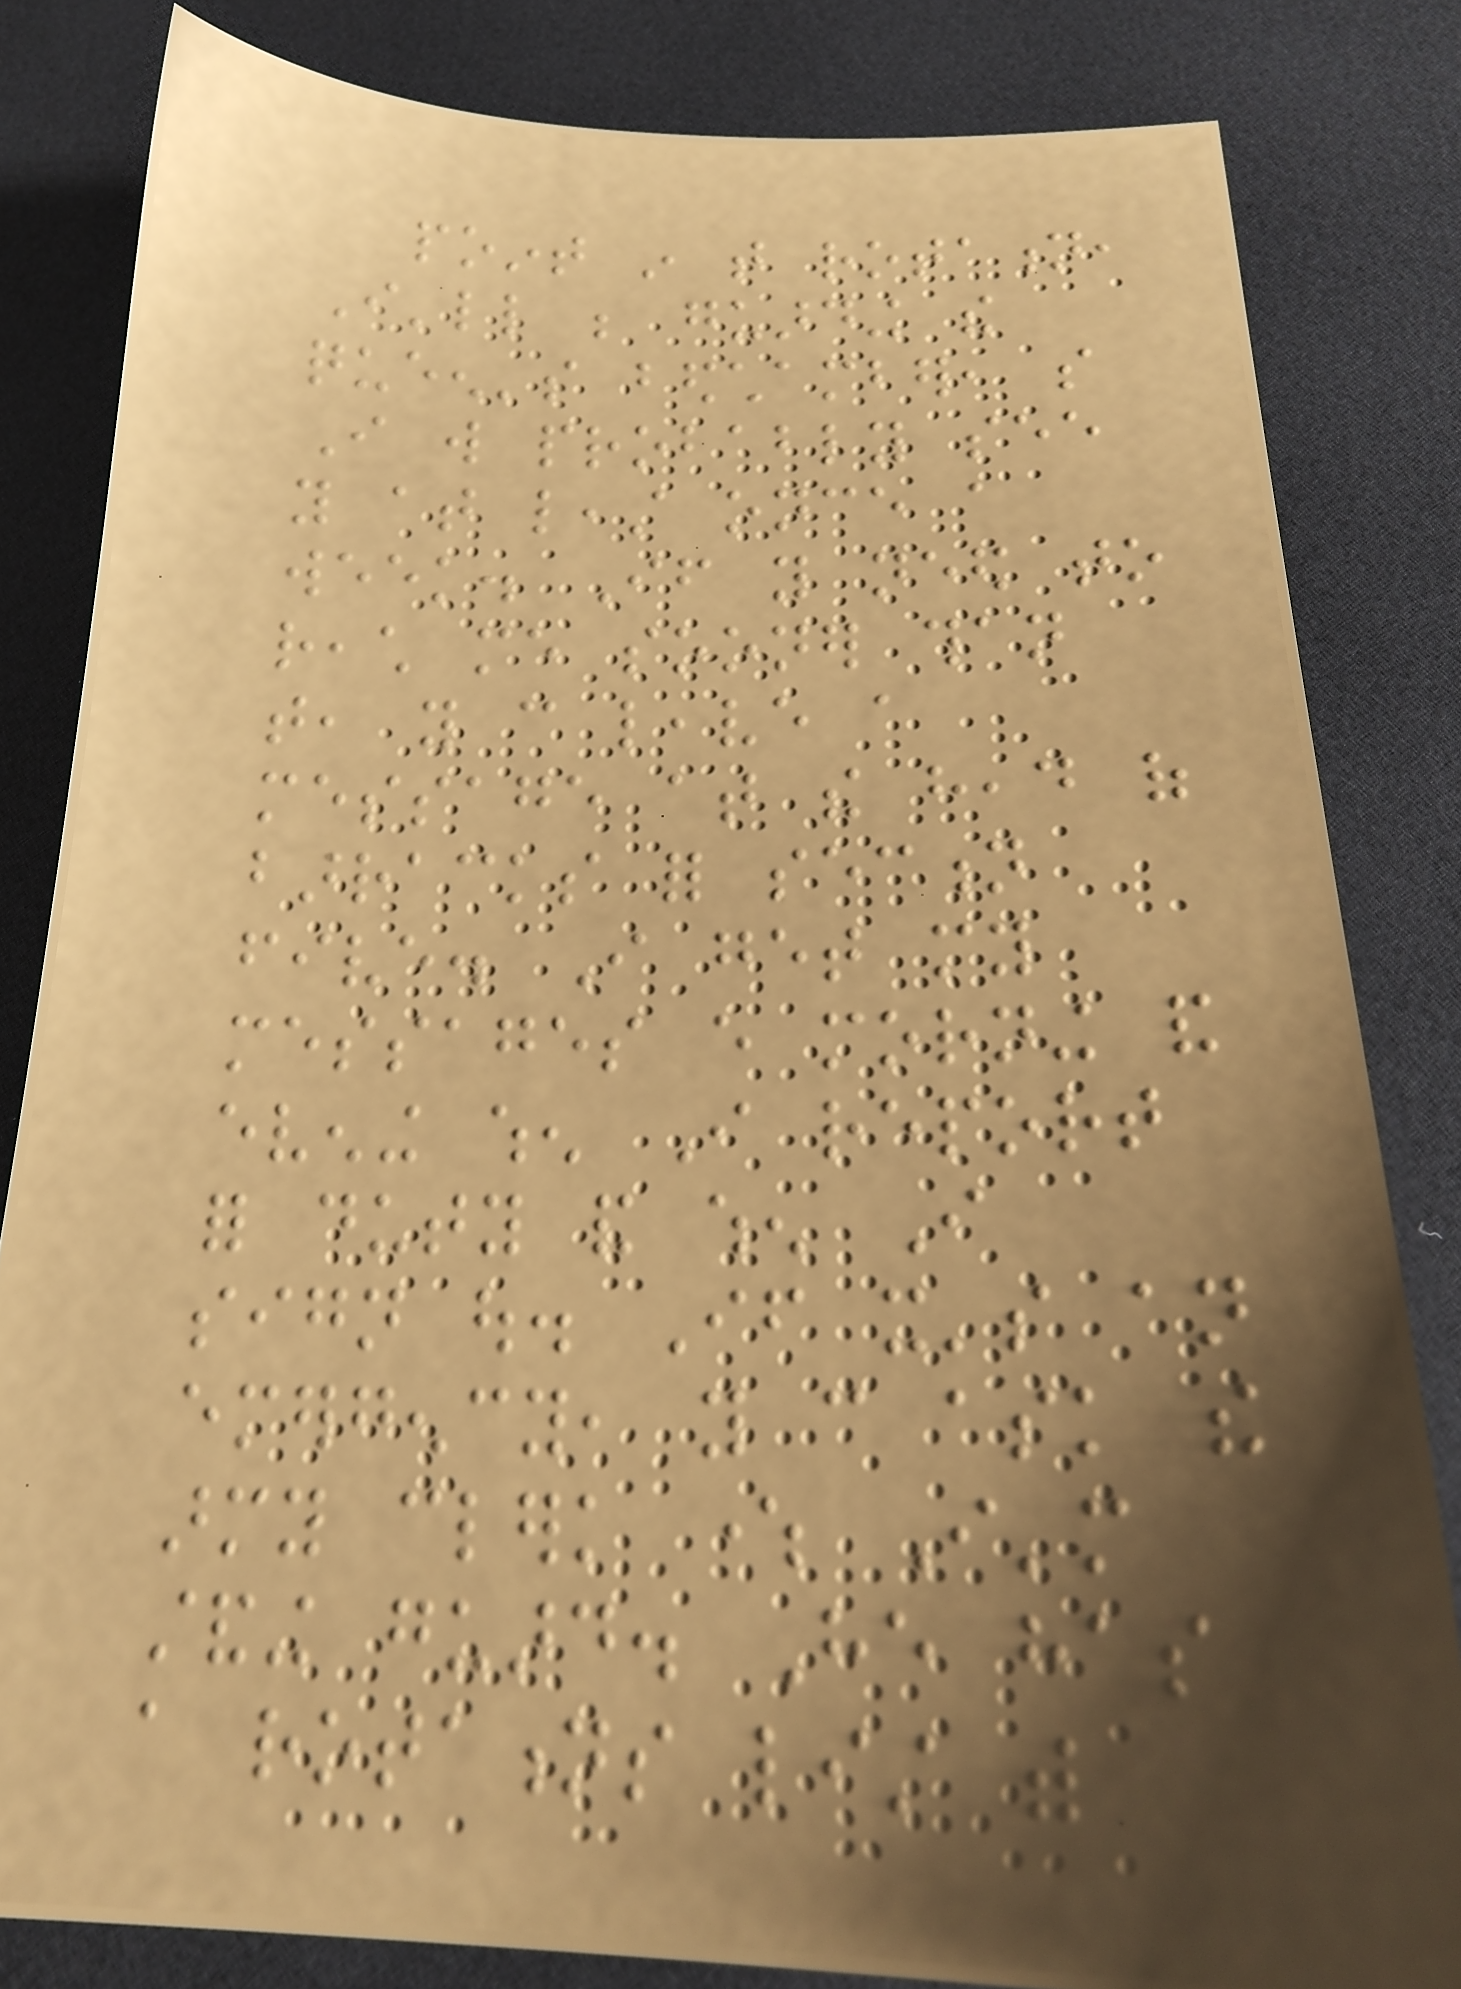point in that rotation,
I'll be guarding the
queen's bedchamber, so
I will probably see
you at least once a
week. If you need to
reach me sooner than
that, you can leave a
message at the head of
barracks for section
five. I get my
messages every morning and
evening when I report
for duty and when I
sign out. If it's an
emergency, you can ask the
army clerk where I'm
standing guard. He has
a rotations list with
